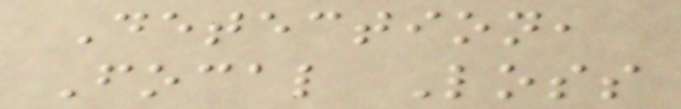Detection,
Focal Loss
